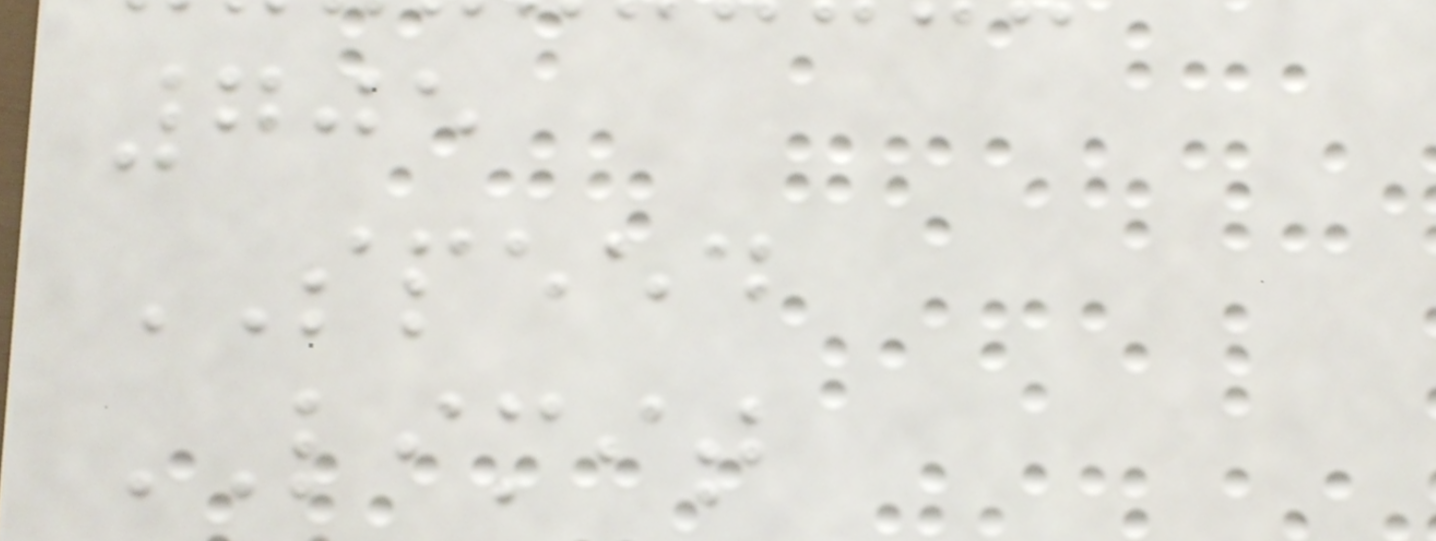705
SPEED
LIMIT
